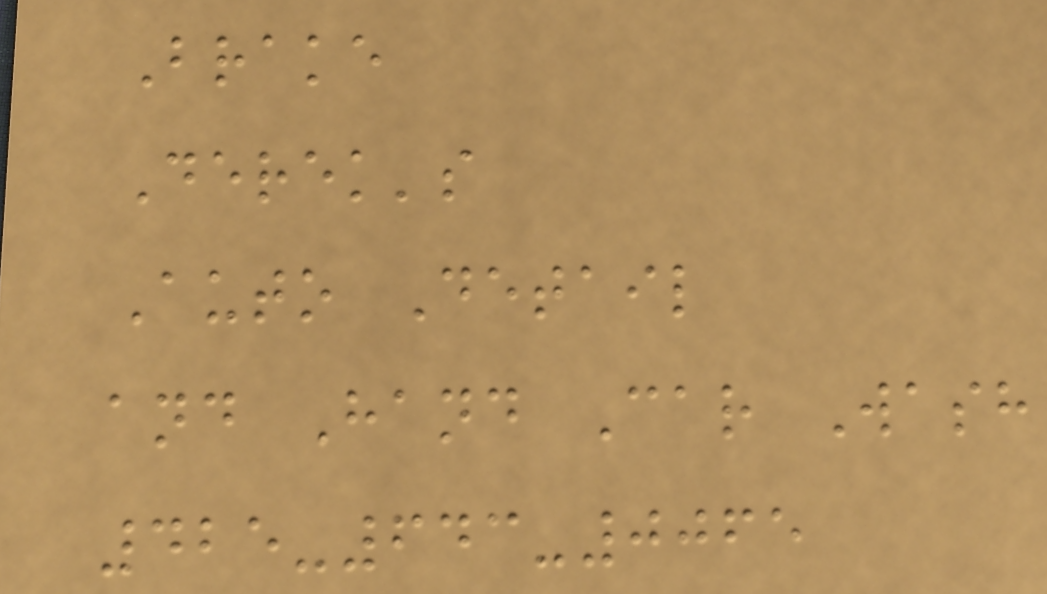Brake
Derek's
Auto Detail
and Hand Car Wash
425-643-0065
